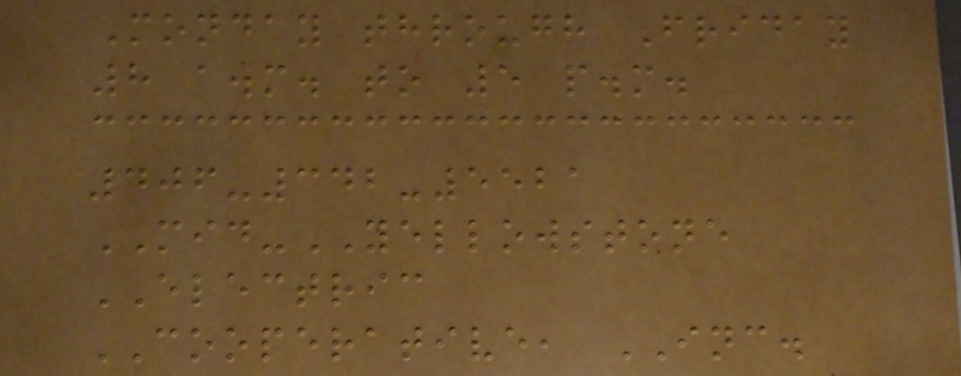Monday through Friday
8 a.m. to 5 p.m.
406-342-5521
MID-YELLOWSTONE
ELECTRIC
COOPERATIVE, INC.
